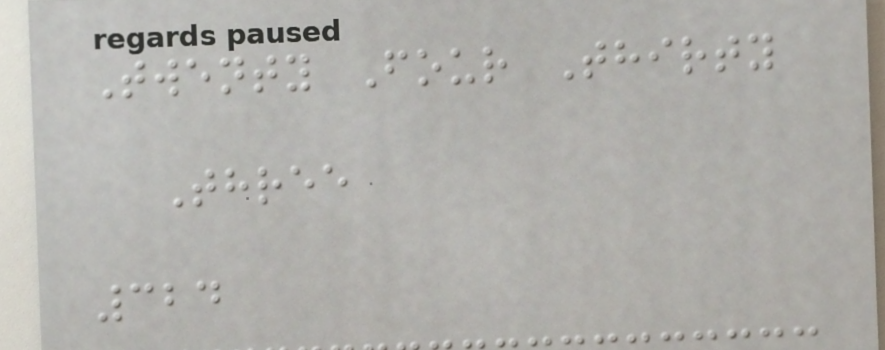Twenty Four Thirty
Three
324
